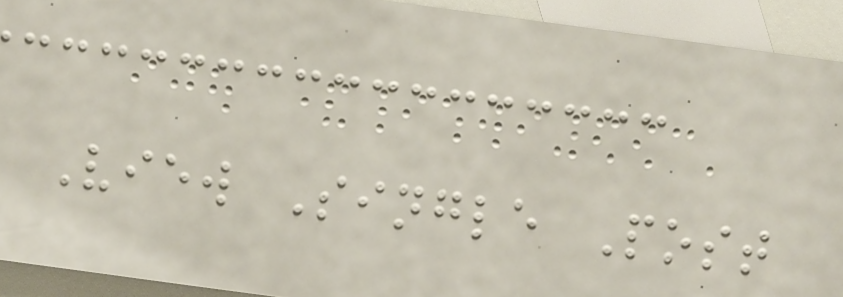View Single Post
